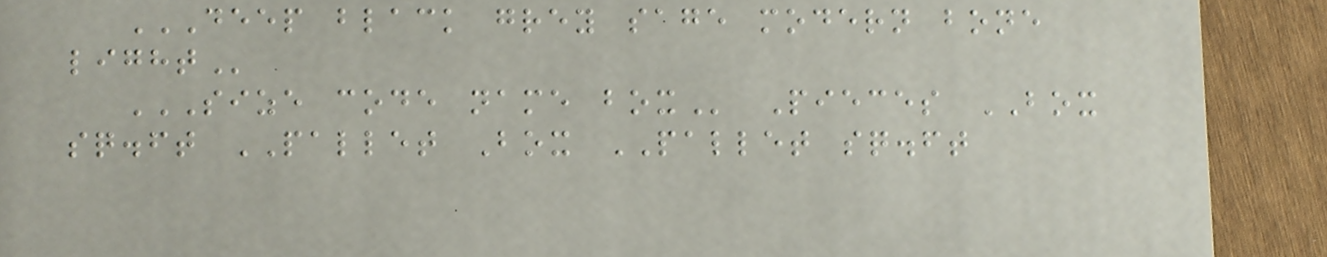DEEP BLACK GREY SAGE MODERN BONE
LIGHT
SIZE CODE NAME BOX Pieces BOX
sq.ft PALLET Box PALLET sq.ft
